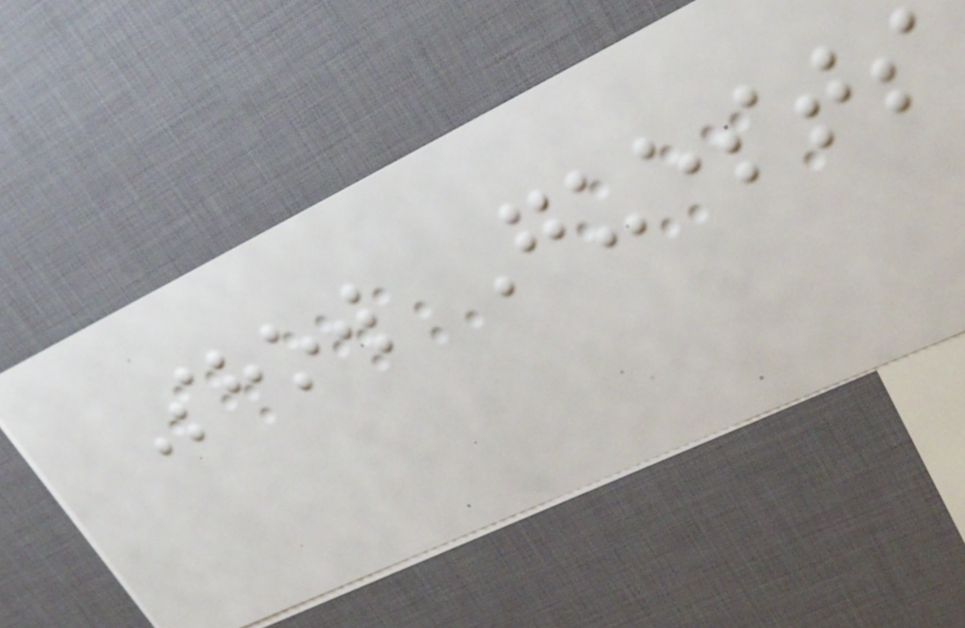Show Guests
